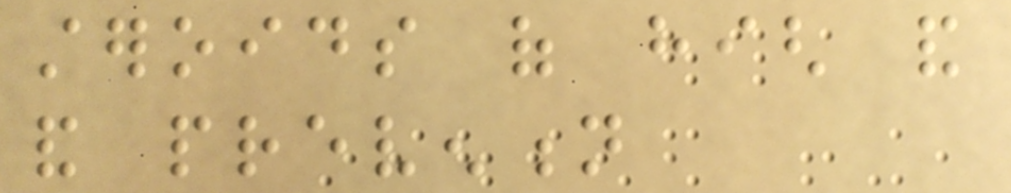steroids of high and
and prevention
